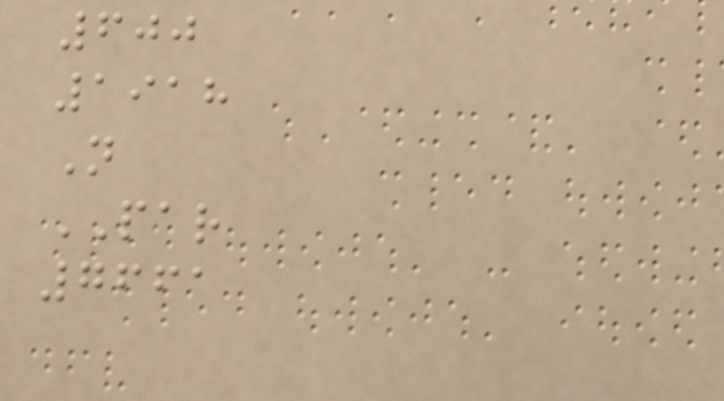600
1918
N
PAR
7661
